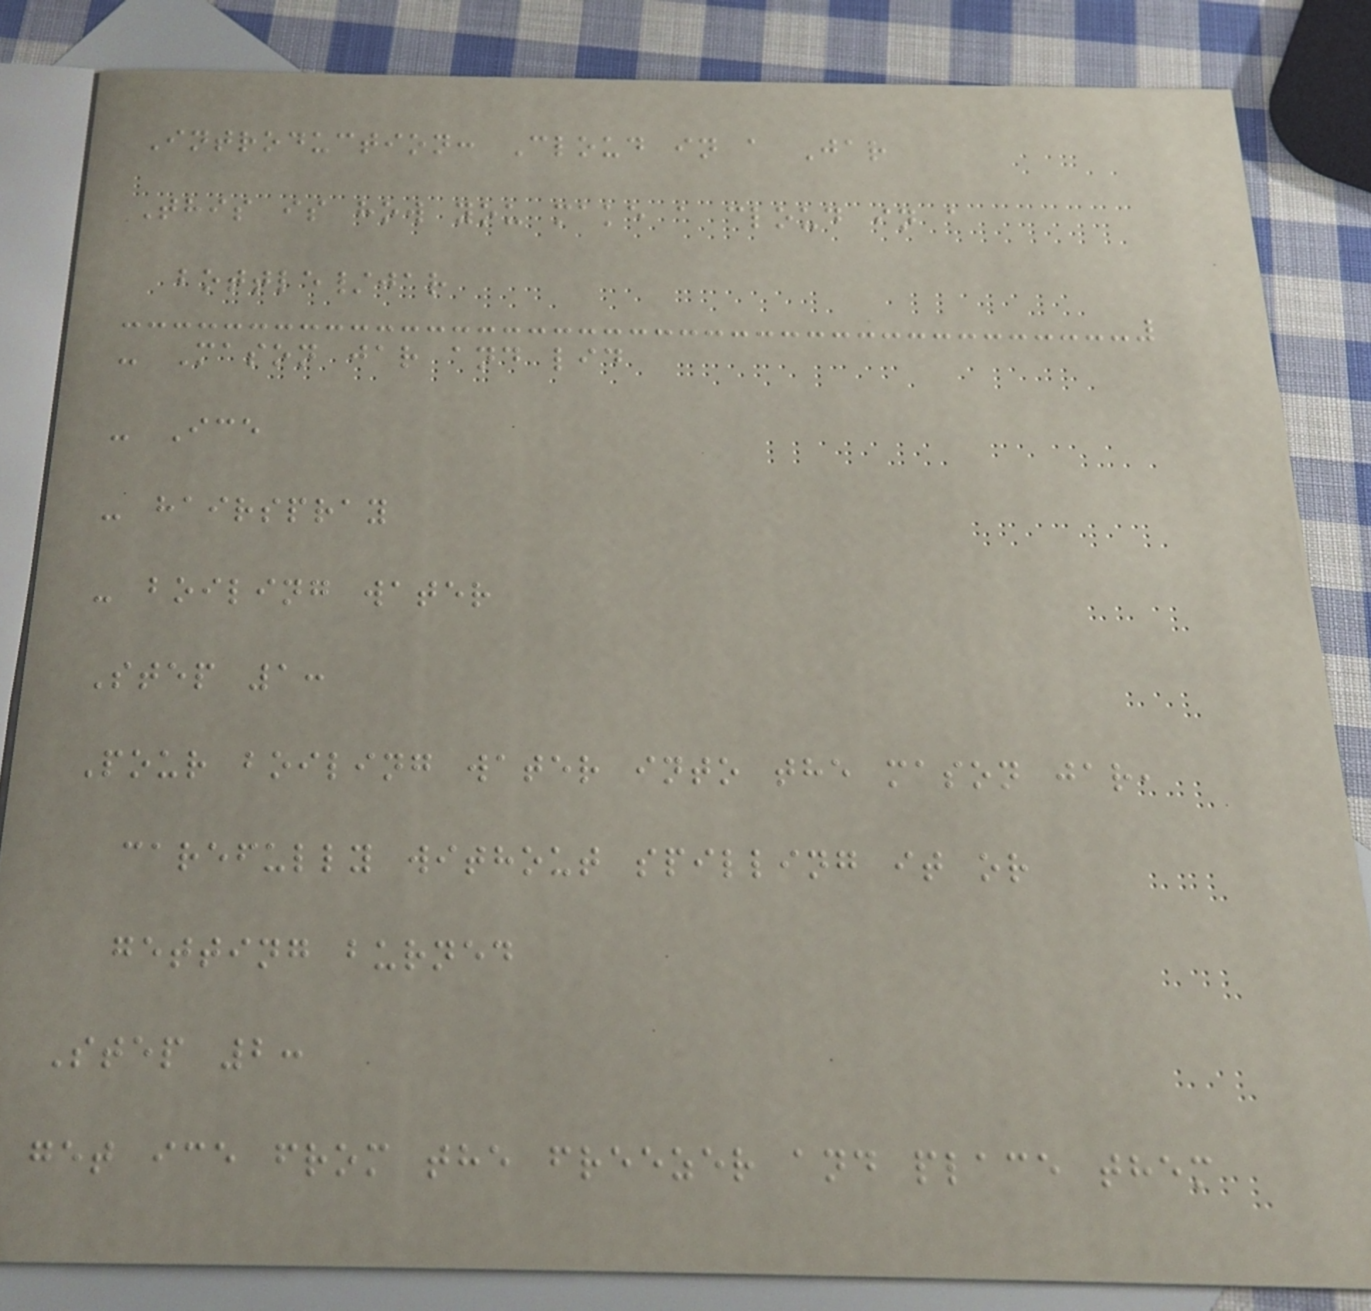Introduction: Cloud in a Jar
This is how you make a cloud in a
bottle/jar
- Mason jar and lid
- Ice
- hairspray
- boiling water
Step 1:
Pour boiling water into the mason jar,
carefully without spilling it or
getting burned
Step 2:
get ice from the freezer and place them
